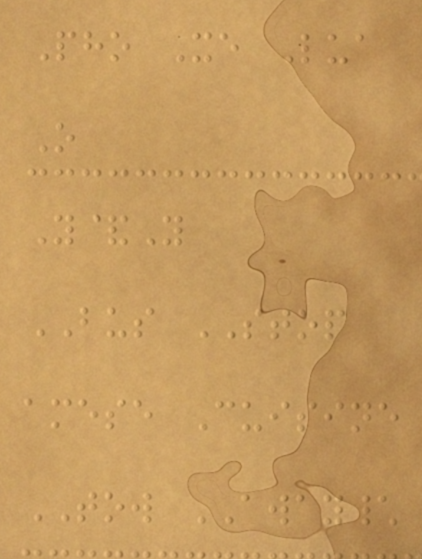Pho Xe Lua
O
Y&Y
BUS STOP
amese Cuisine
TOW AWAY\
